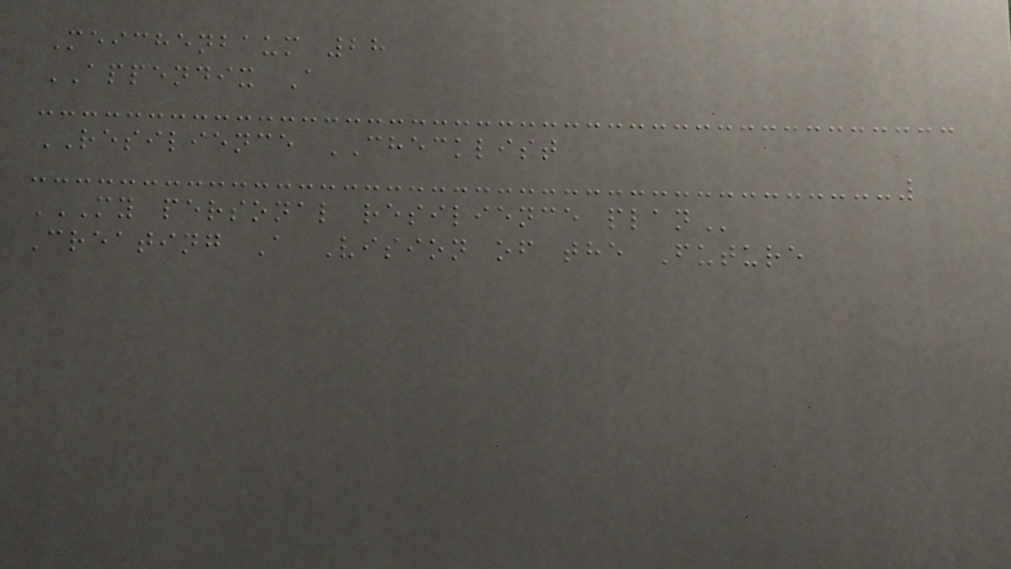Meichenbaum 28
APPENDIX A
RESILIENCE CHECKLIST
MY PERSONAL RESILIENCE PLAN
Creating A Vision of the Future
